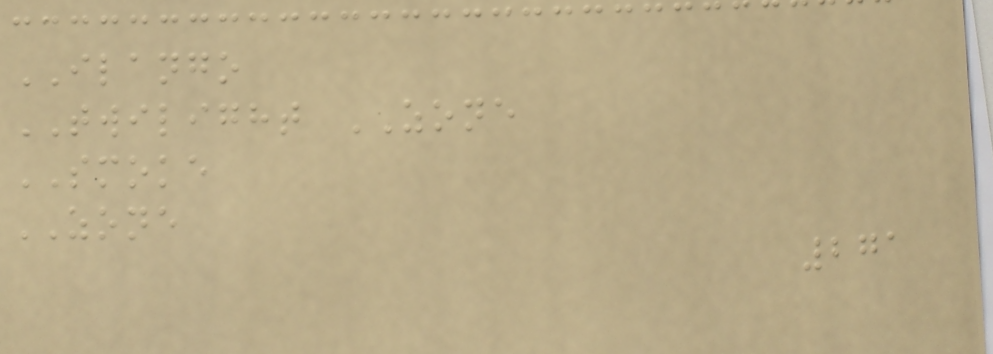ILANGO
TWILIGHT ZONE
SMOKE
ZONE
271
